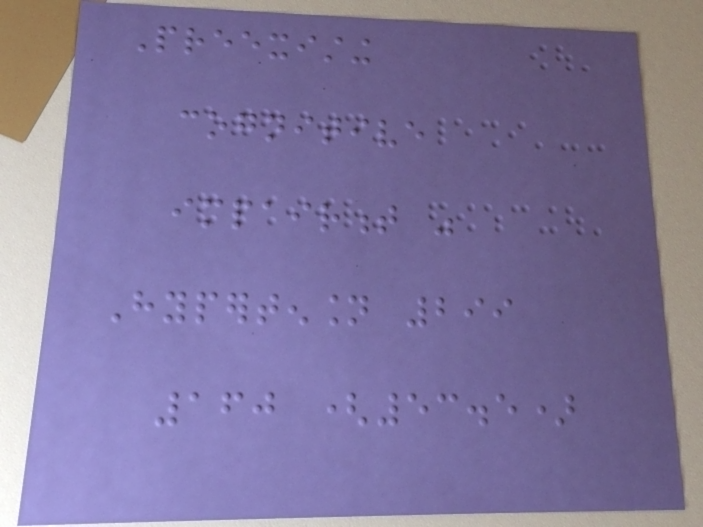Preexisting
cognitive
impairment was
Hypertension 299
160 (53.5)
